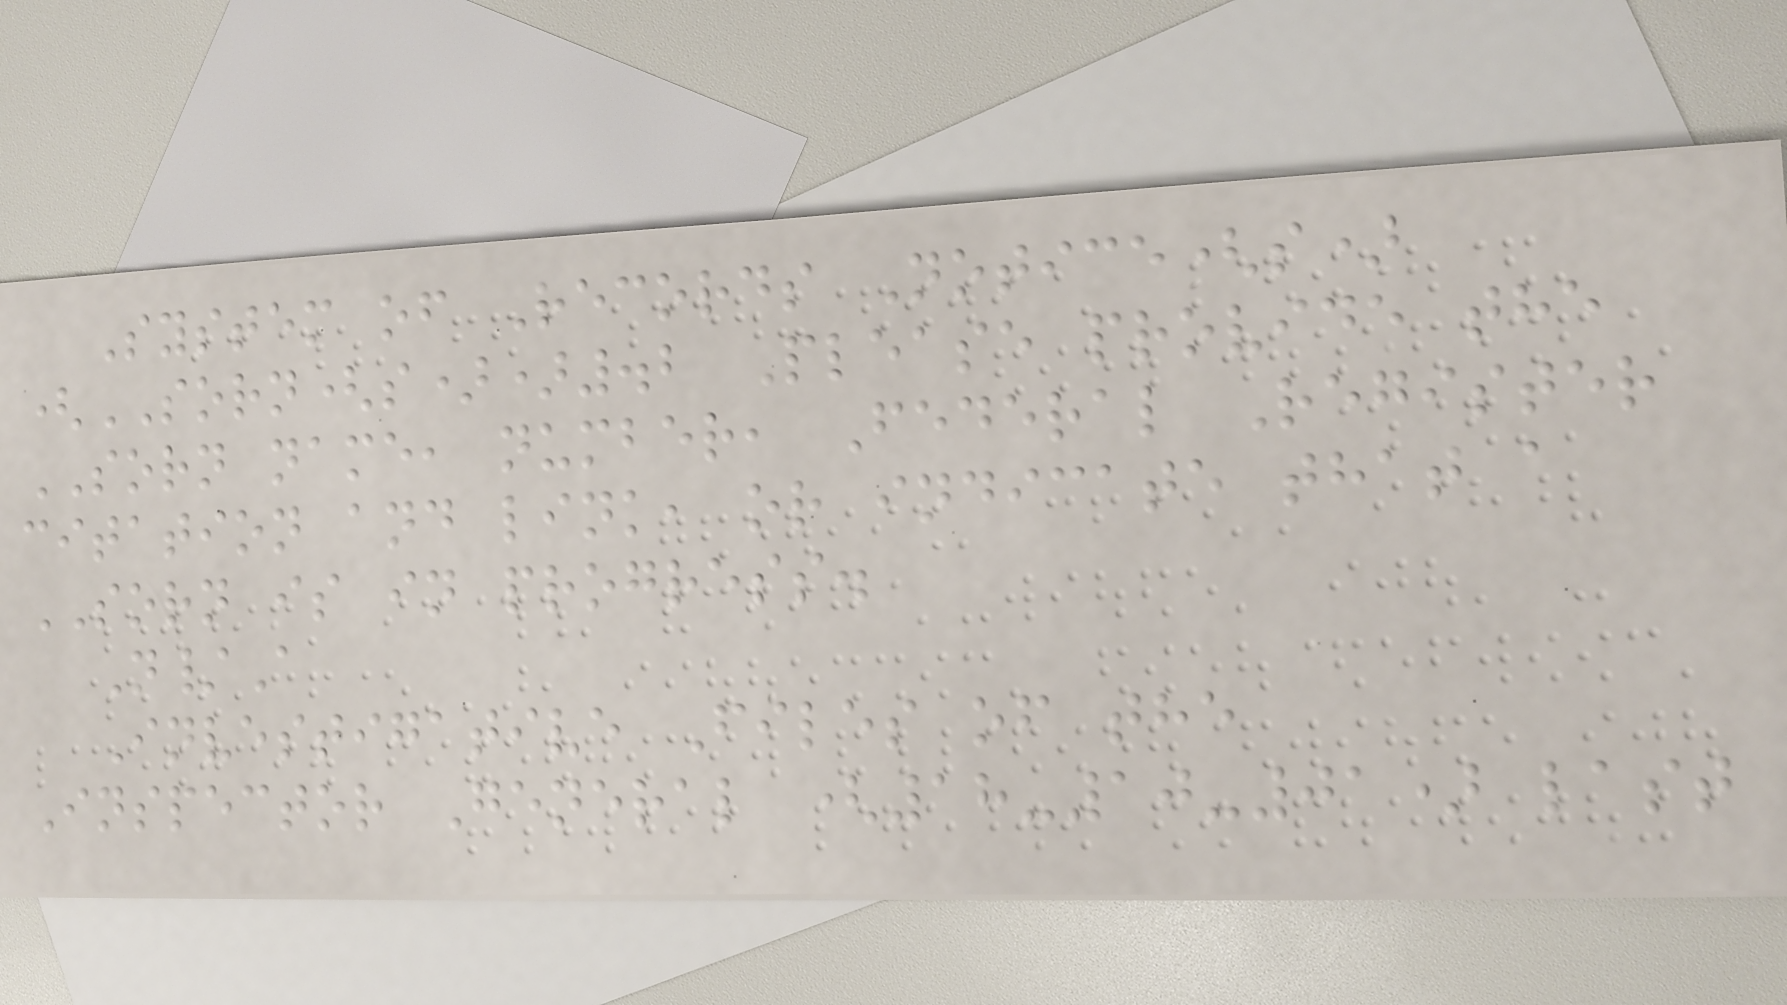System of Records Notice(s)
(SORN(s)).2 Please provide the
SORN name, number, Federal Register
citation and link, or indicate that a
SORN is in progress.
N/A
Investigative Files of the
Inspector General (18-10-01) last
